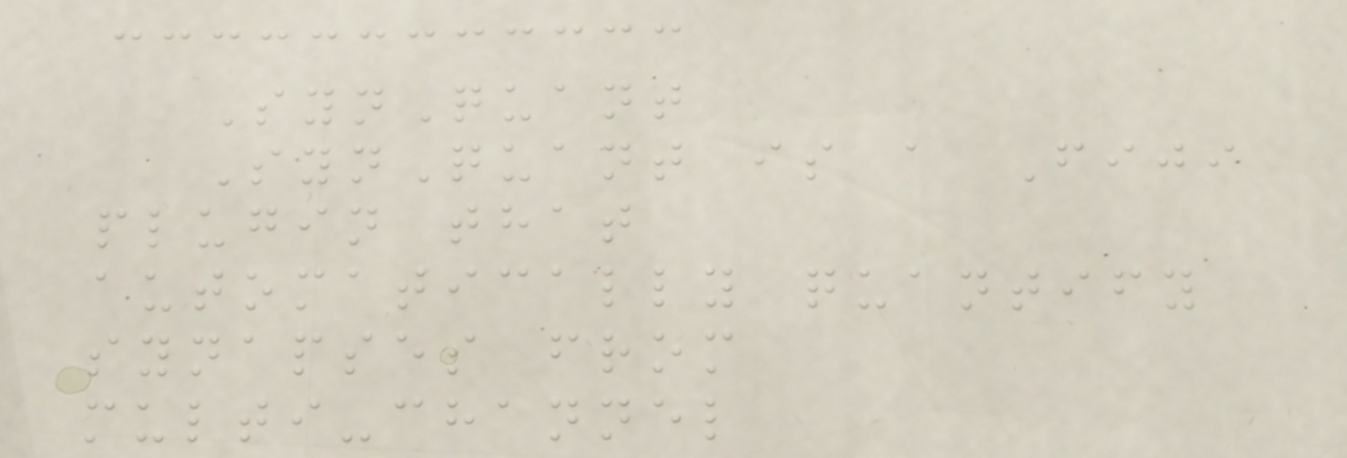SynQuant
SynQuant is a Fiji
plugin that
automatically quantify
synapses from
multi-channel
